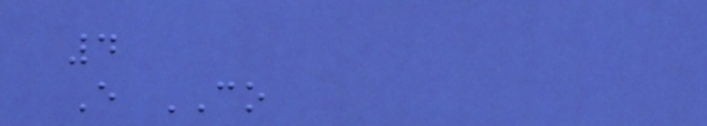4
E CO
